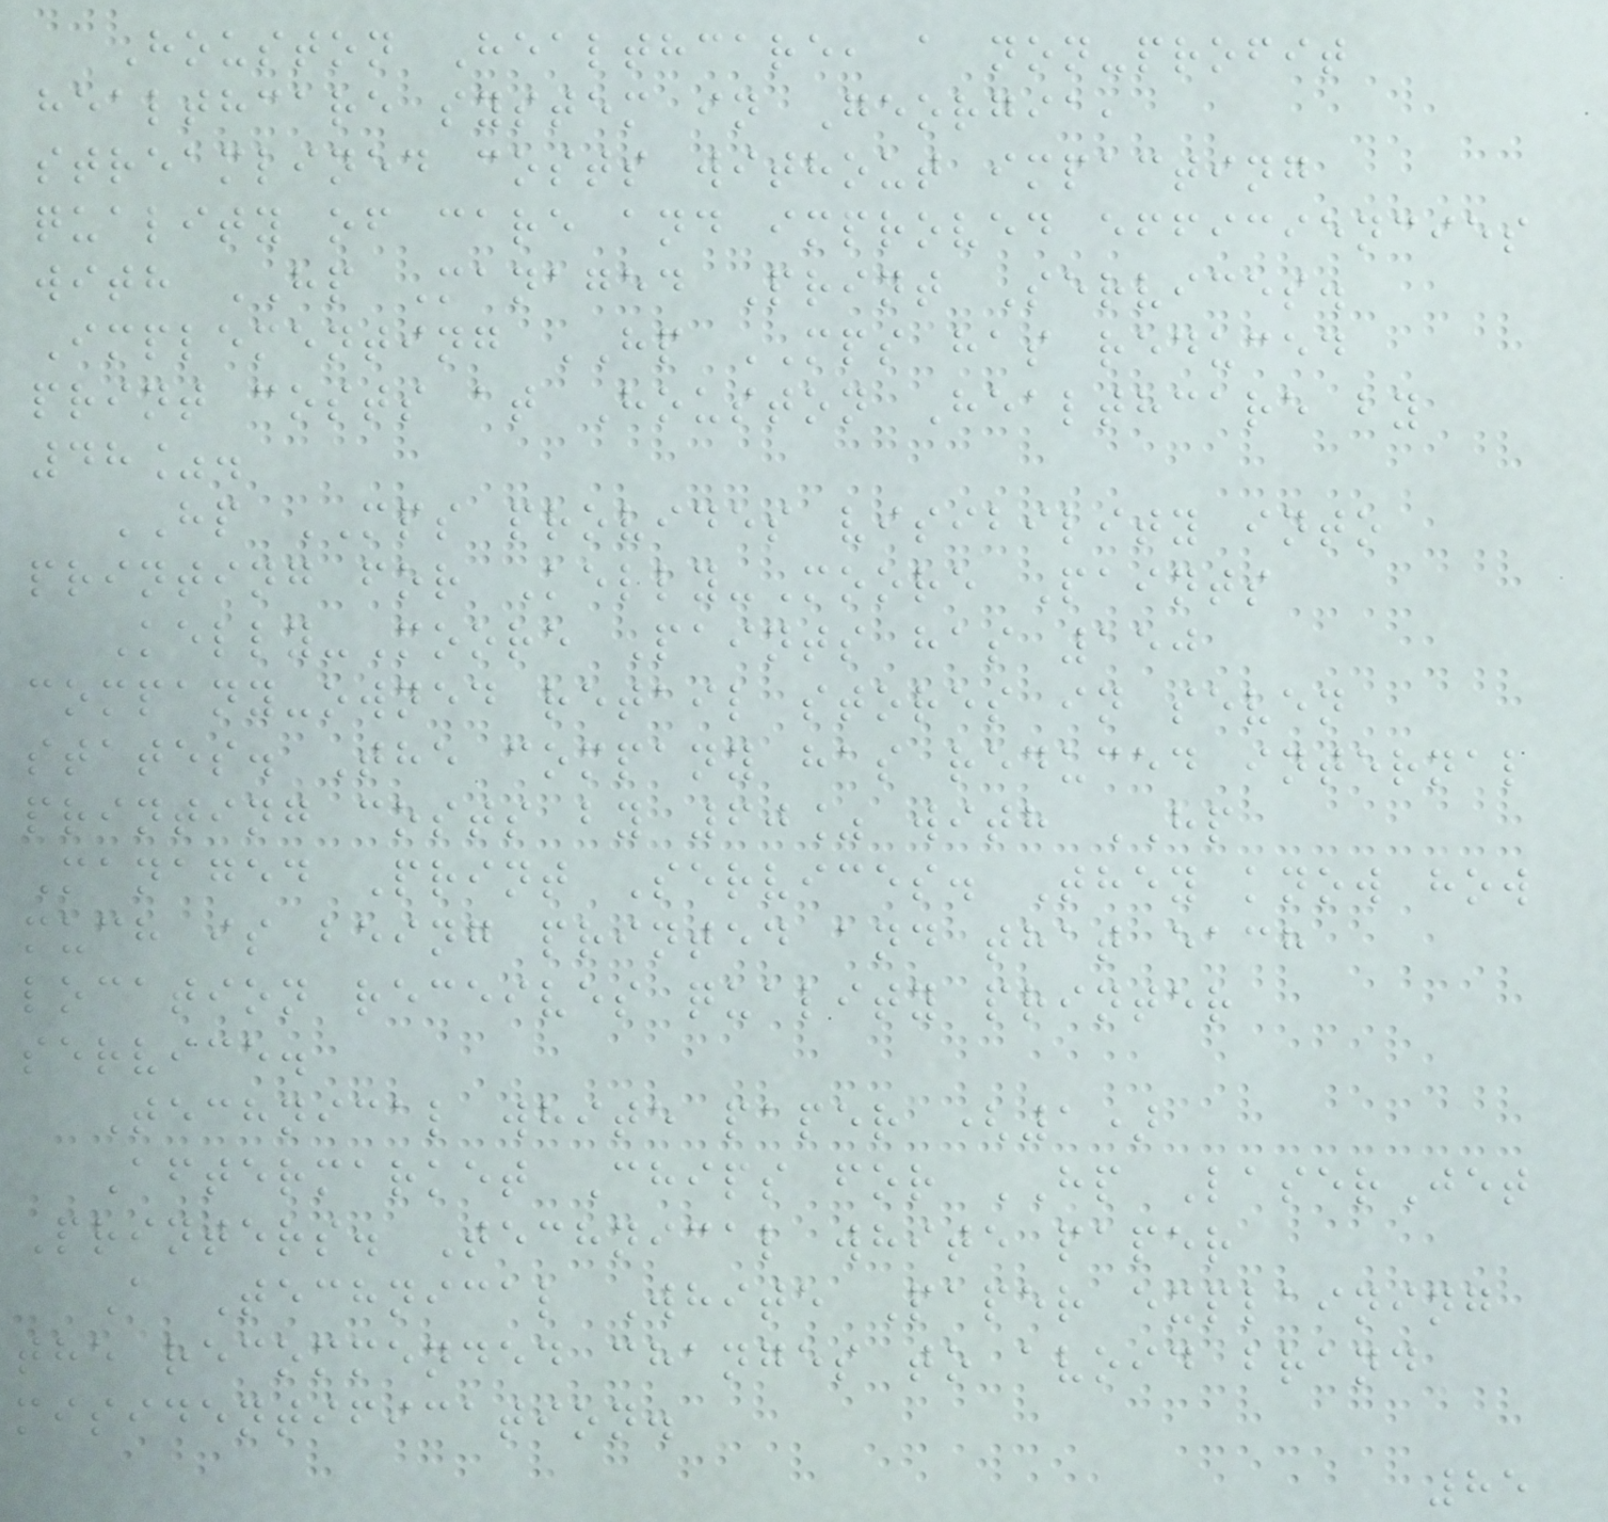Houston Healthcare, a non-profit
healthcare system in Georgia,
streamlined costs without impacting
quality of care and improved efficiencies
with HP Managed Print Services.
Implementing HP MPS has reduced
print costs at Houston Healthcare by
48%.
HP MPS provides visibility into
printing for Kelly-Moore Paints
Kelly-Moore Paints has 150
company-owned retail stores in seven
states. The company has reduced internal
printing costs by 60% with HP
Managed Print Services. They know how
much is being printed and that each
location receives quality printer
service.
Technical white paper (1)
Aftermarket Chips for HP LaserJet
Printers. Technical white paper
A Technical White Paper explaining
the recommended changes to avoid brand
misidentification.
85
